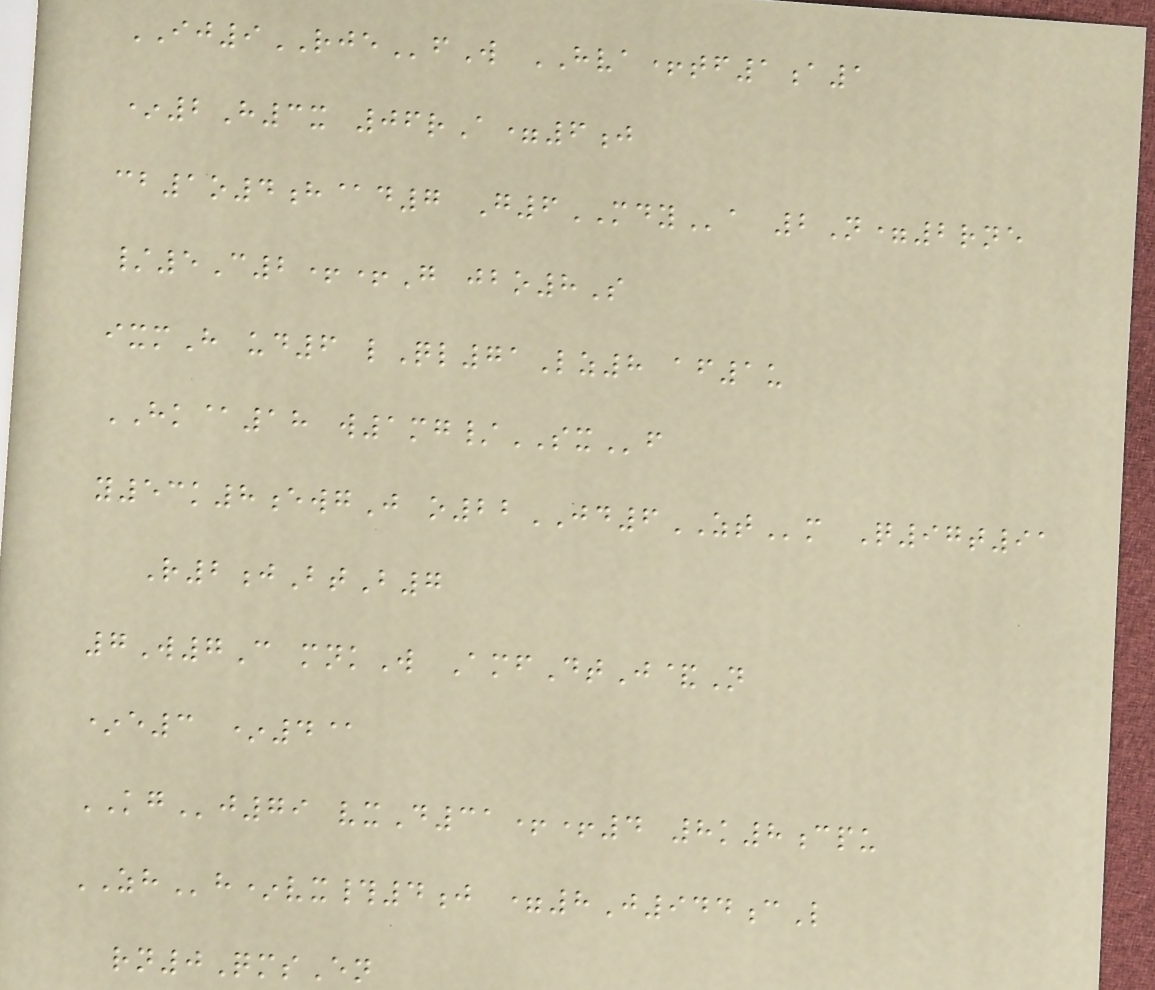IJ9RJEfW HVA+tf1a1
*2H3x 06rA=6j
cb1o4h@d7 G6MDYa 2N=2rne
/5C2++G jbo8S
ixmH ud6 lQl71Lz8 af1u
HK@18 w1mg/SXf
y53k8ewgJ o22JD6ZTm Q97t91
R2jBtB7
7W7C mnkW AmfDtJ&N
*e3 *4@
KGj79 vxD31++4 8k8cpu
ZHh*vx#4j =8J944cL
rn0QmsEn
